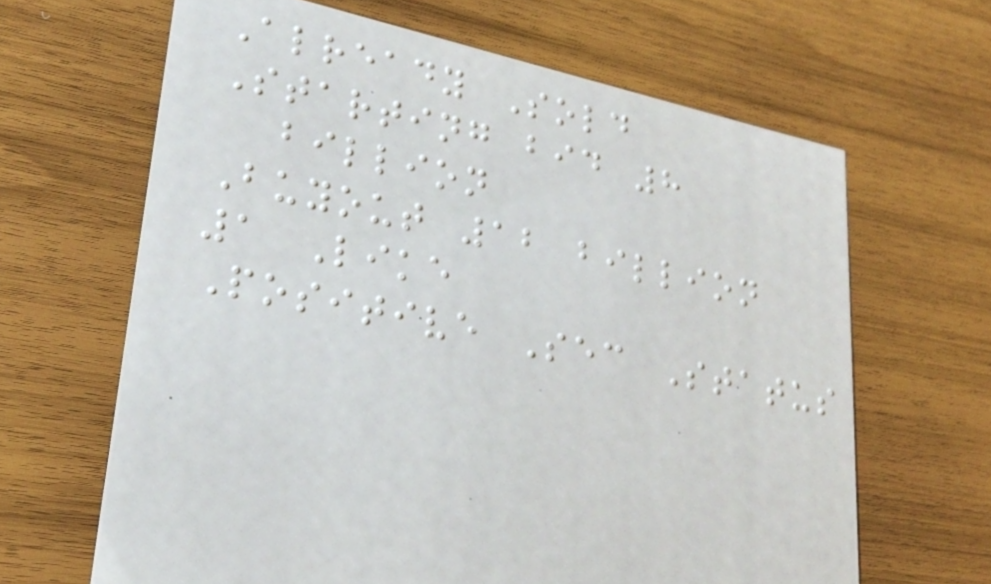Already Sold
Starting bid 8
billion
Buyout 12 billion
1 Like
Positive Sec Status
